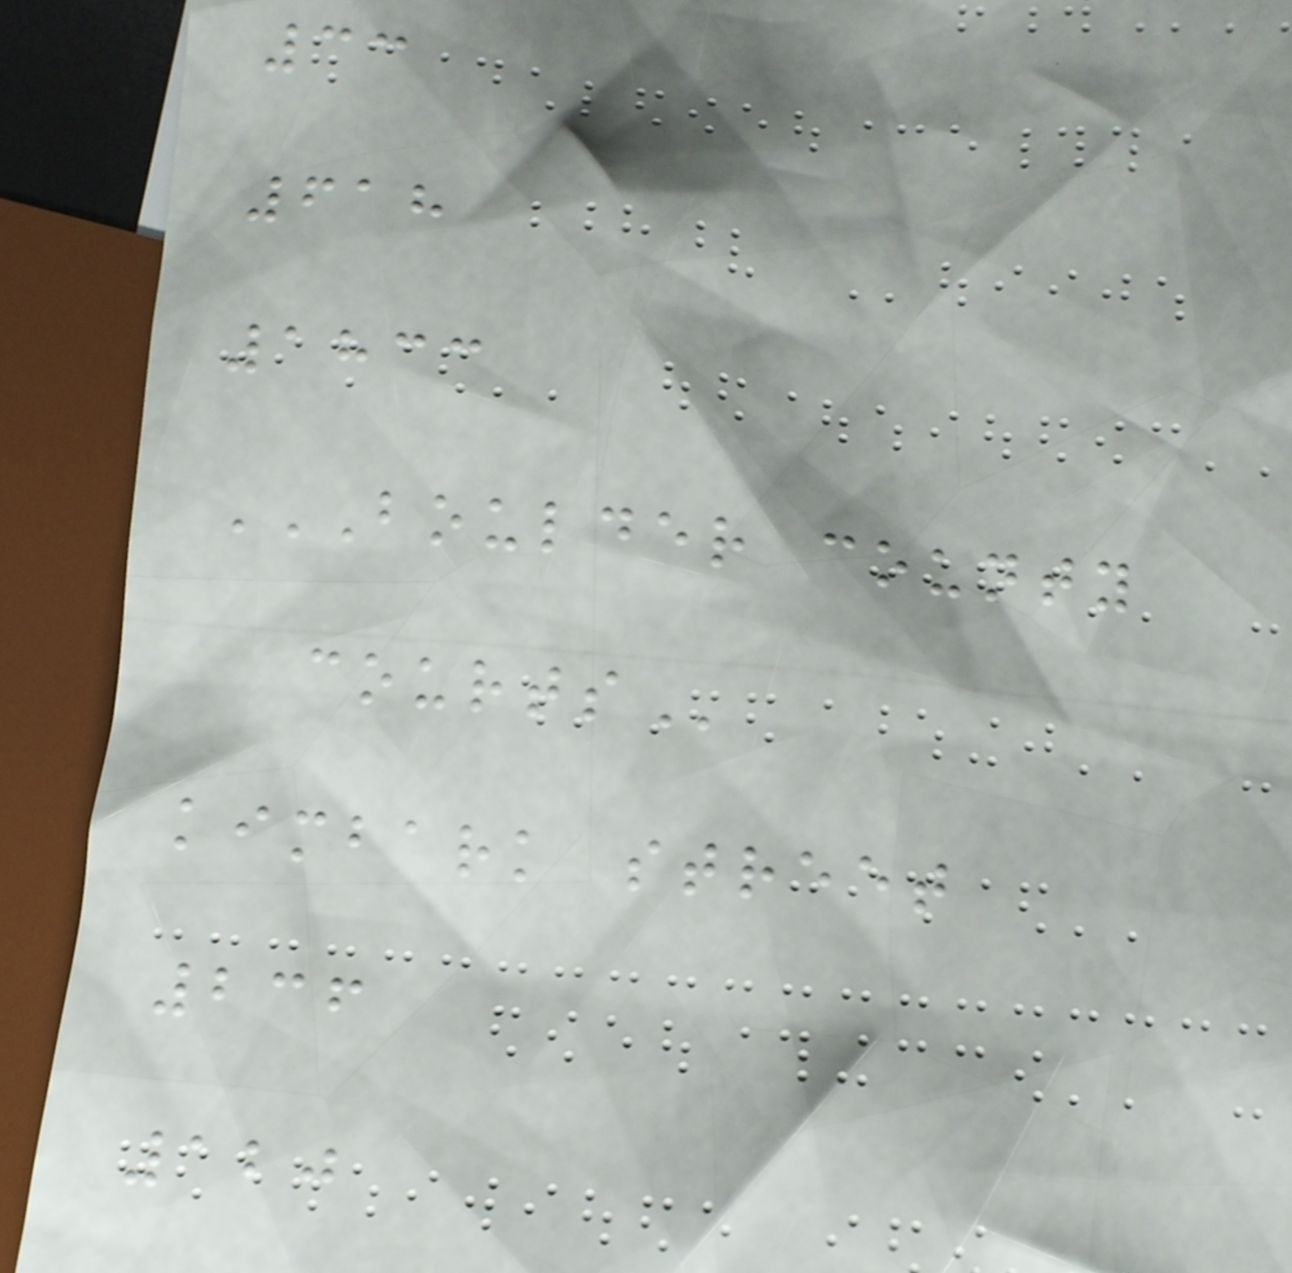33
618
1833
BOULDER COUNTY
COURTS
kimbark street
236
120
